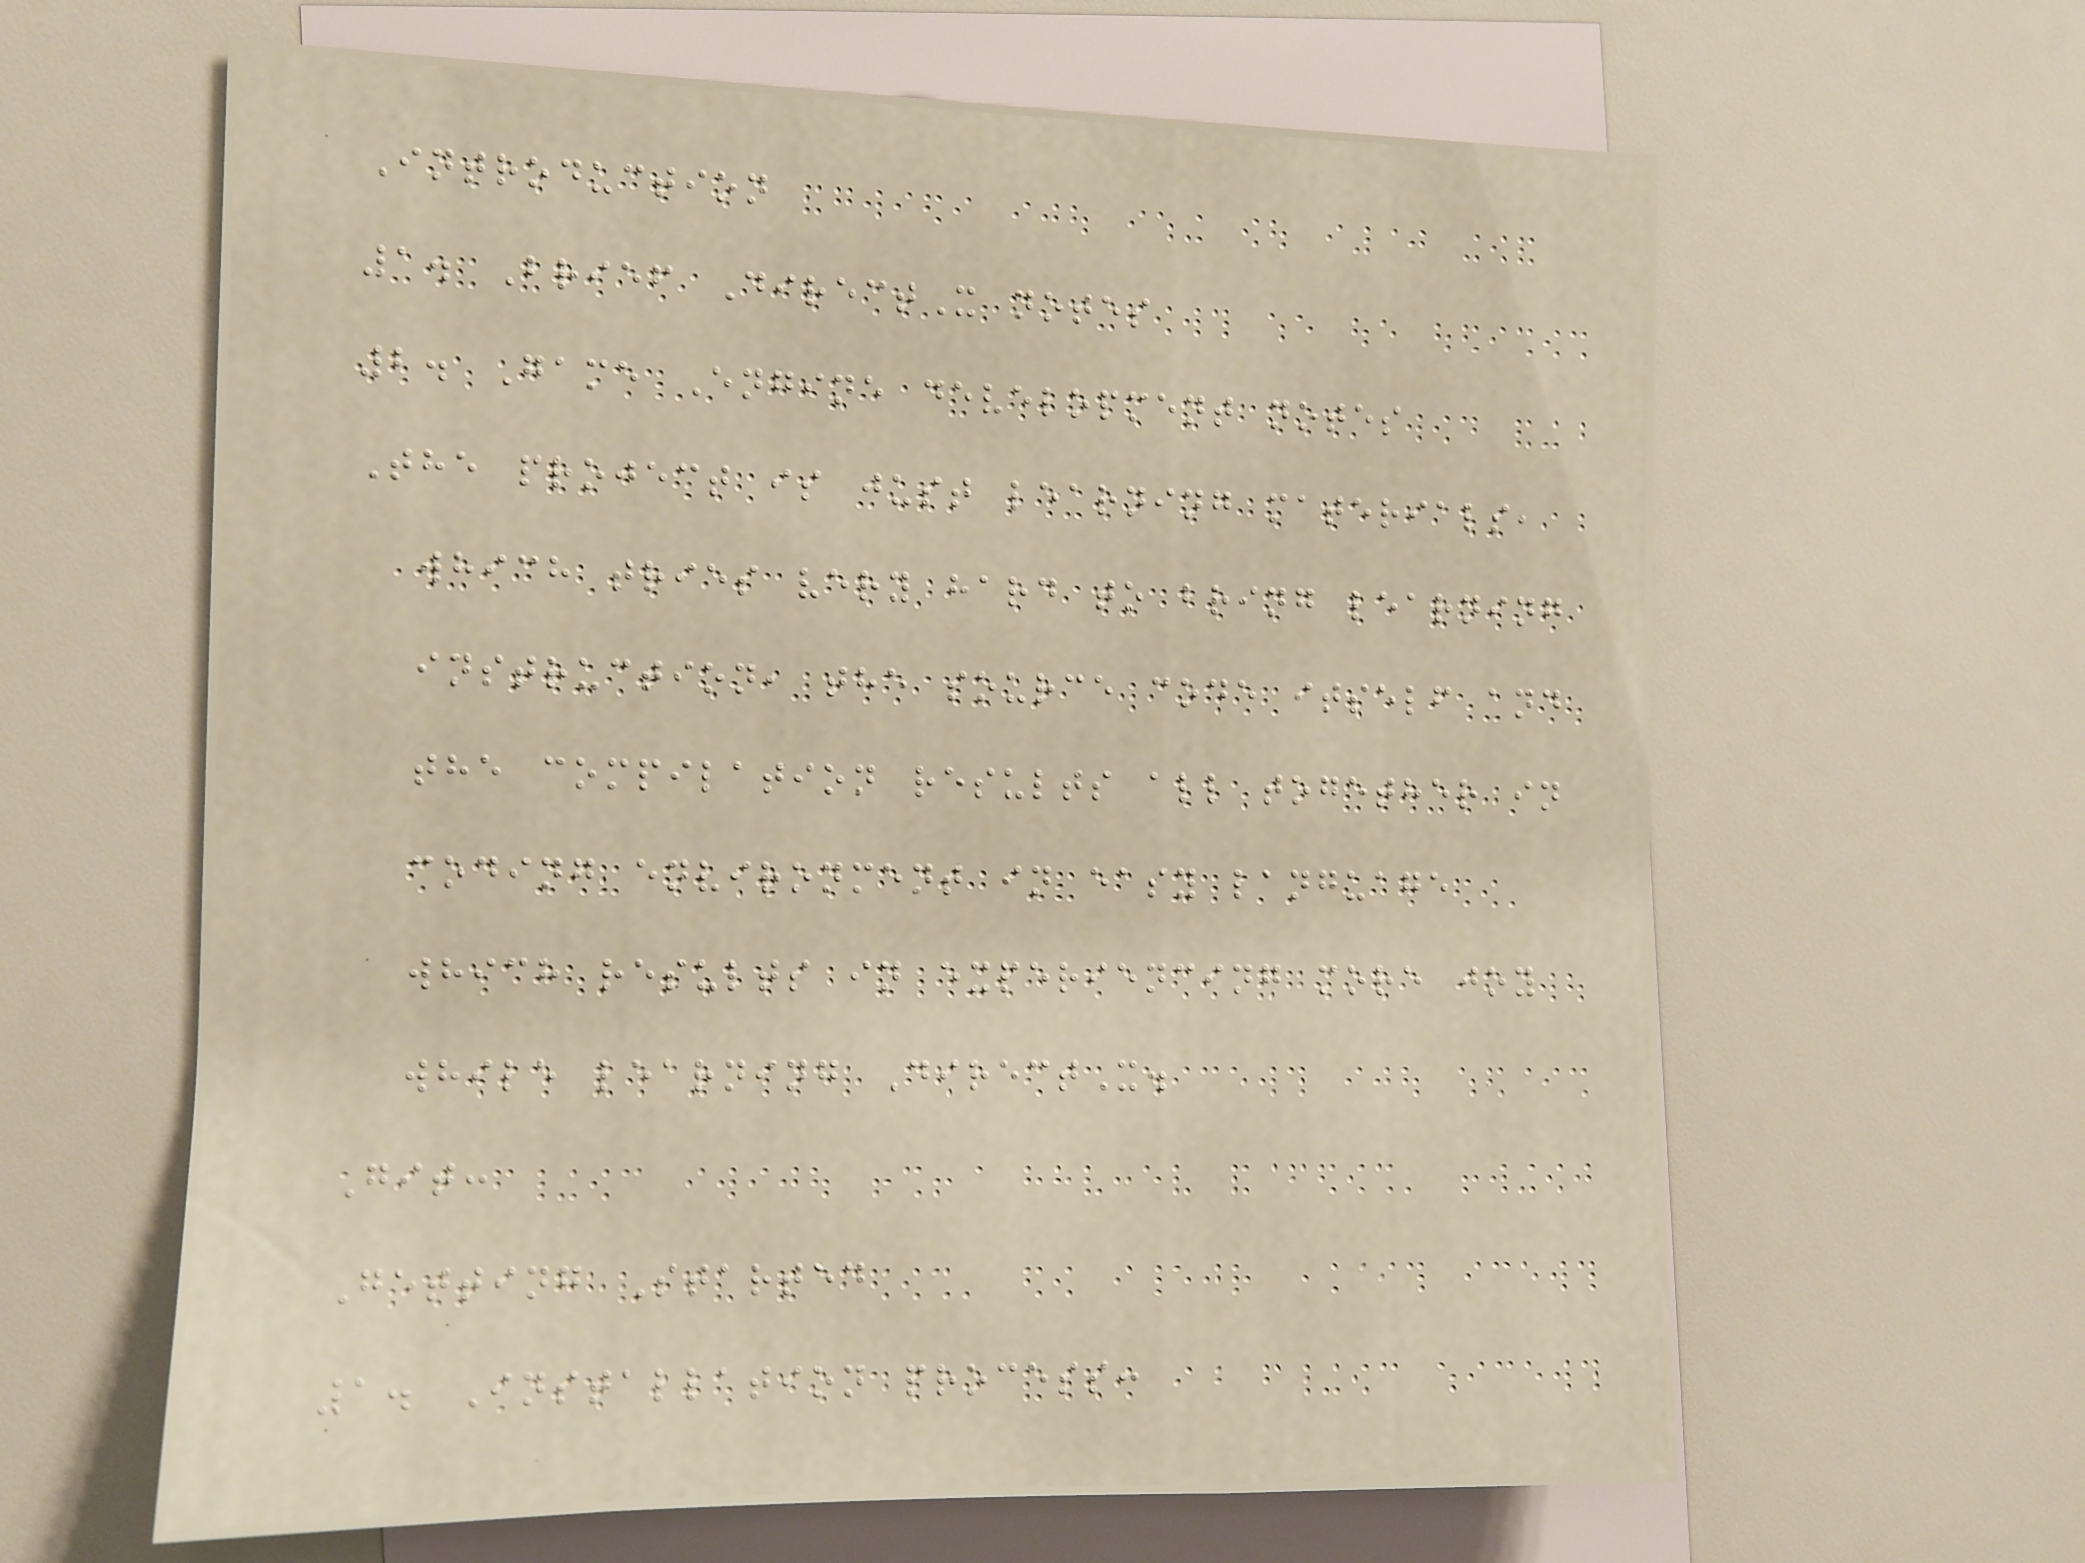Introduction
1. Brief DirectX notes
2. Game Engine development notes
The project is just learning materials,
which tries very hard to bring learning
instruction, the source code itself and
the compilation results all together in
coding environment in easy language
which results in experiencing more joy
while learning DirectX.
Git:
Getting Started
1. Installation process:
